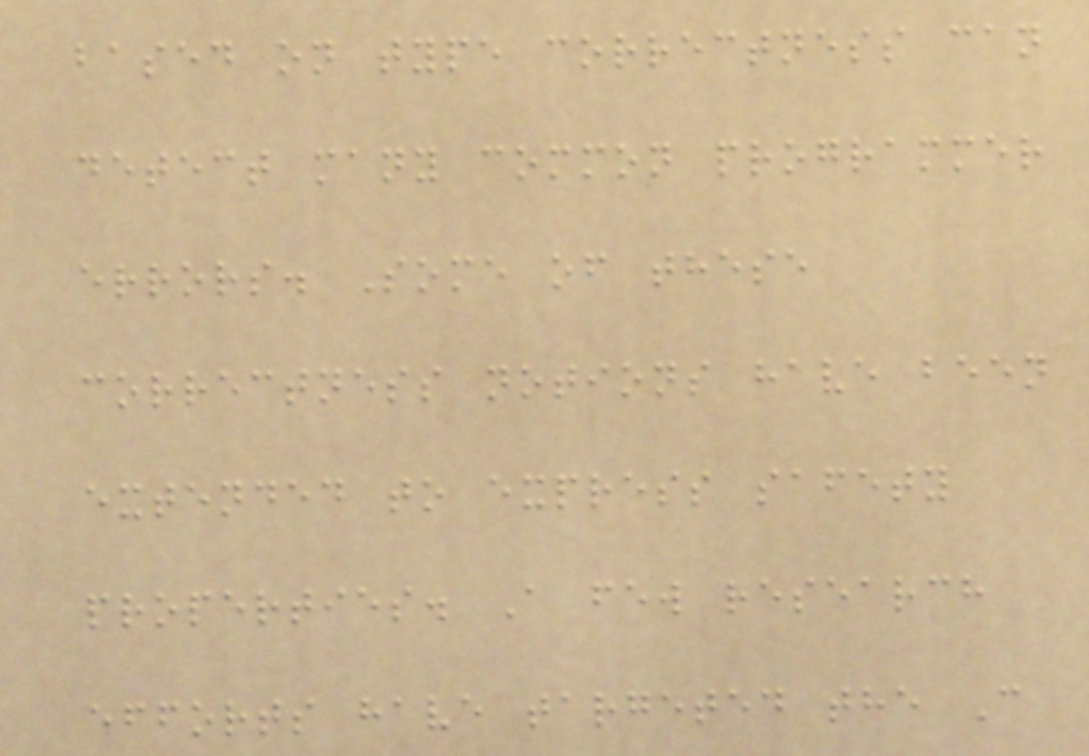based on type correctness can
detect many common programmer
errors. Some of these
correctness notions have been
extended to express safety
properties. A few research
efforts have targeted the C
